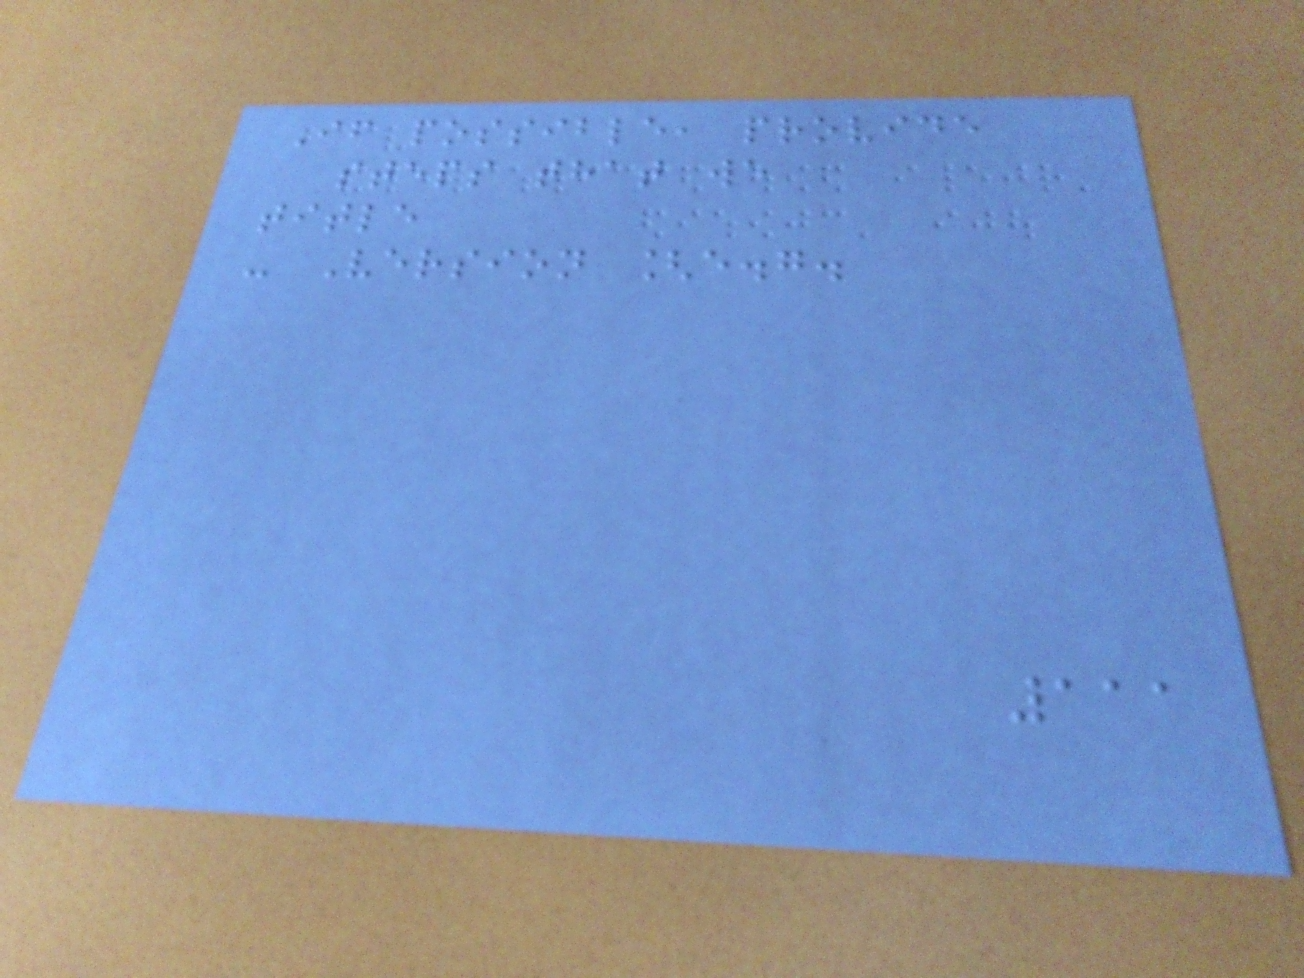If possible, provide
steps that we
title
- Version [e.g.
111
